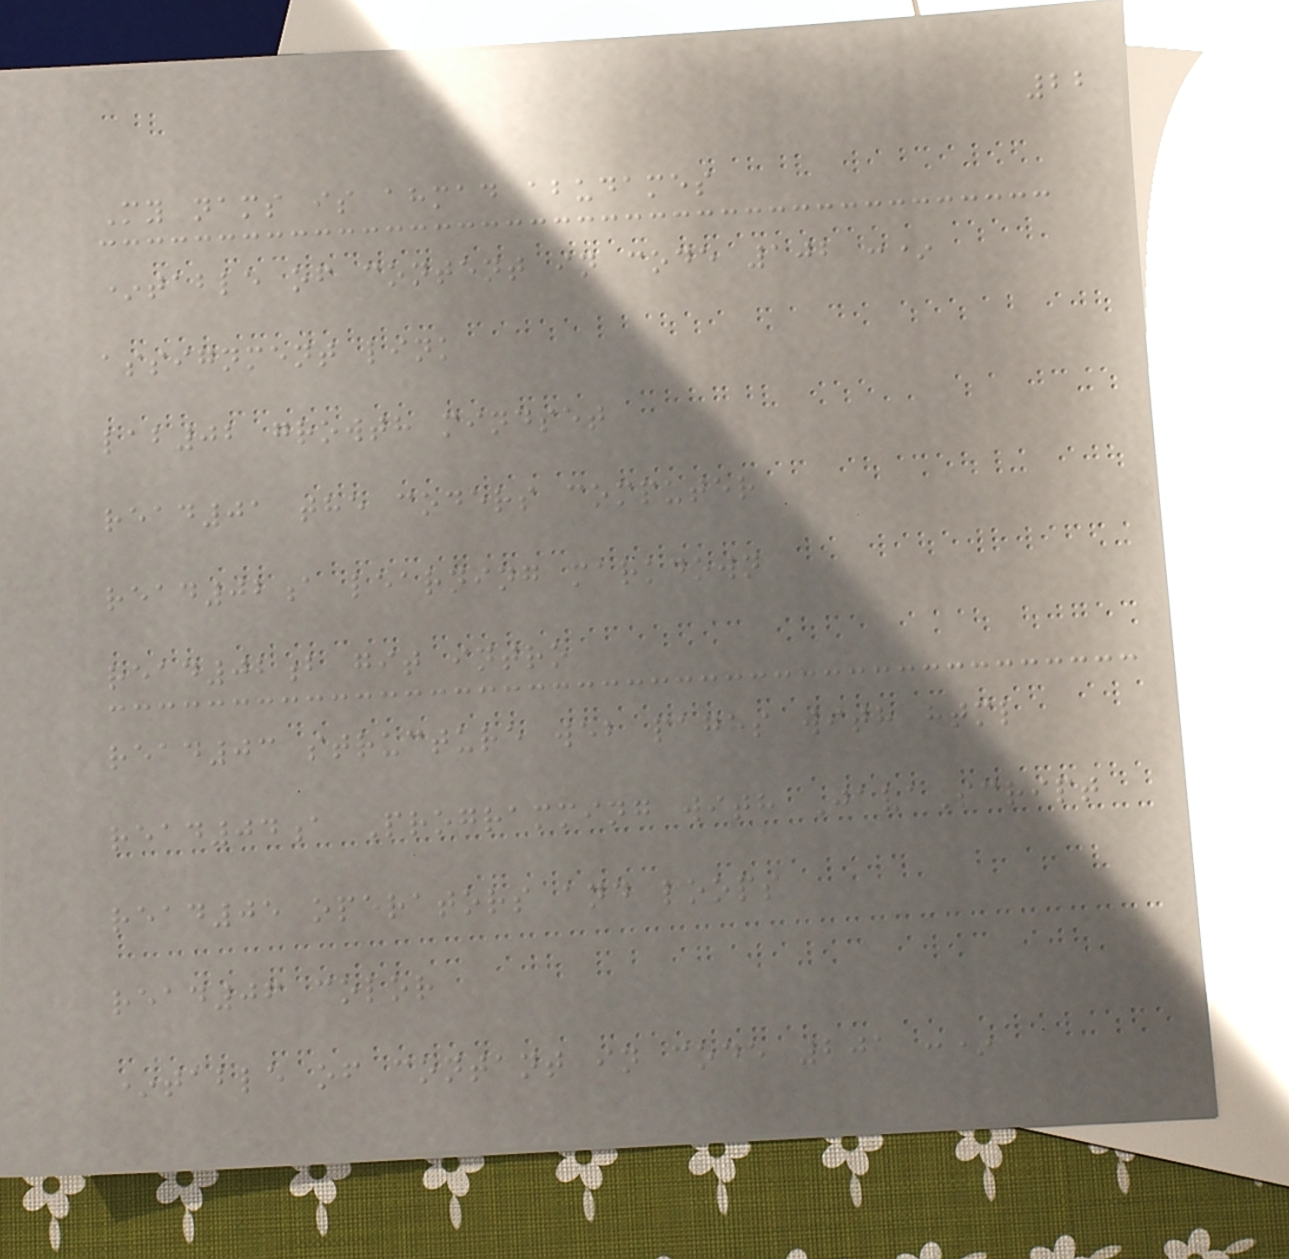22
My nams is ahmad abudames
*table of content in code 102 :*
assignment link
lab02 growth mindset
read01 the coders computer
read02a learning markdown
read02b git intro
read03 structure web pages with html
read04a Programming with JavaScript
read05 operators and loops
read06 color
*table of contant in code 201 :*
